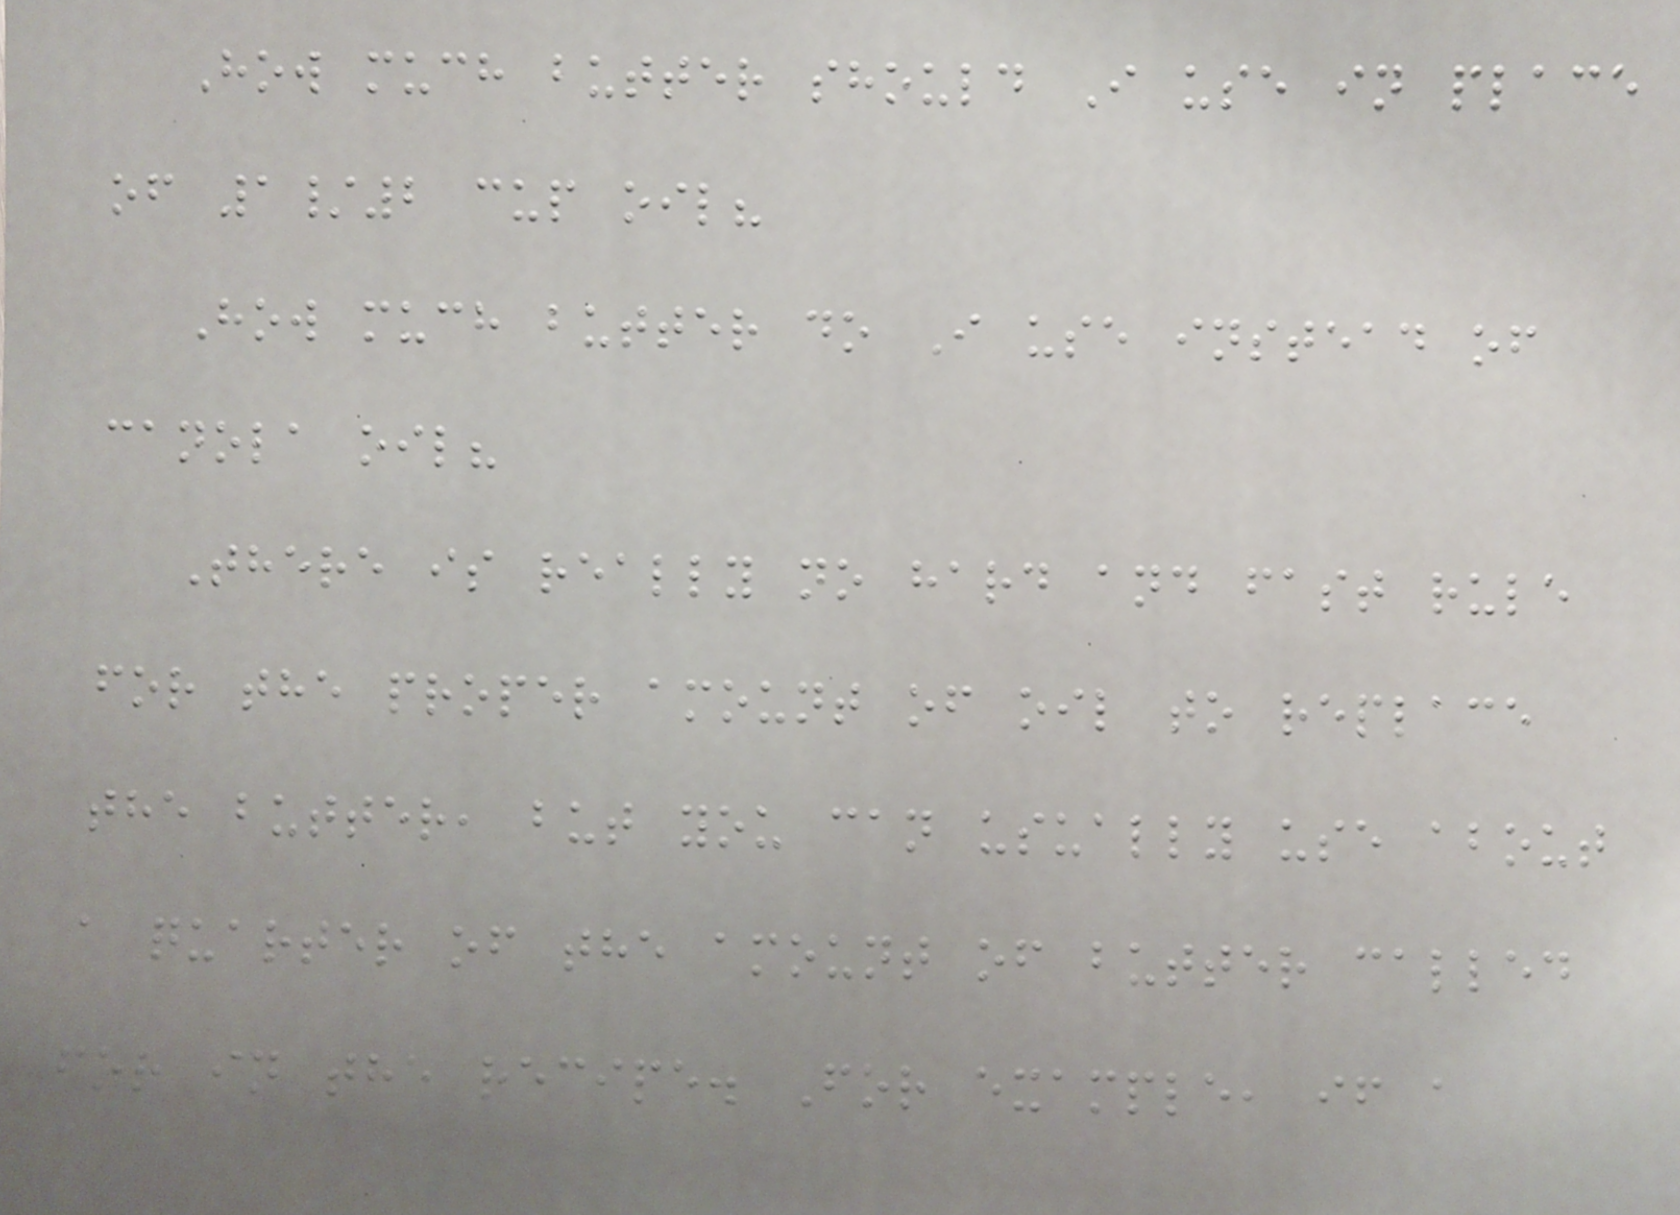How much butter should I use in place
of 1/2 cup oil?
How much butter do I use instead of
canola oil?
There is really no hard and fast rule
for the proper amount of oil to replace
the butter, but you can usually use about
a quarter of the amount of butter called
for in the recipe. For example, if a
